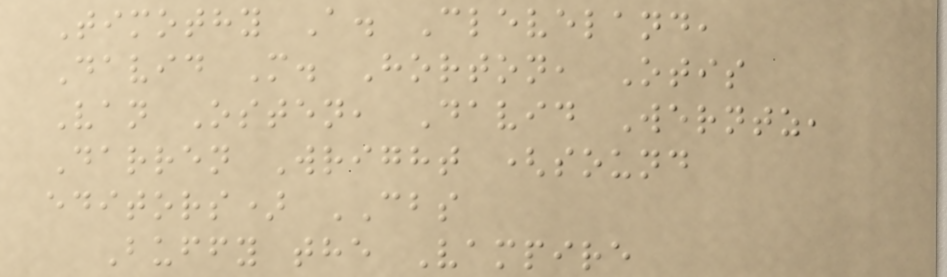Timothy A. Cleveland,
David M. Horton, Otis
Van Osten, David Werntz,
Darren Wright (sound
editors) CBS
Buffy the Vampire
